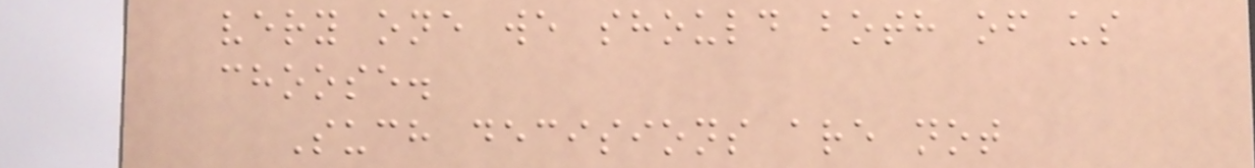very one we should both of us
choose.
Such decisions are not
